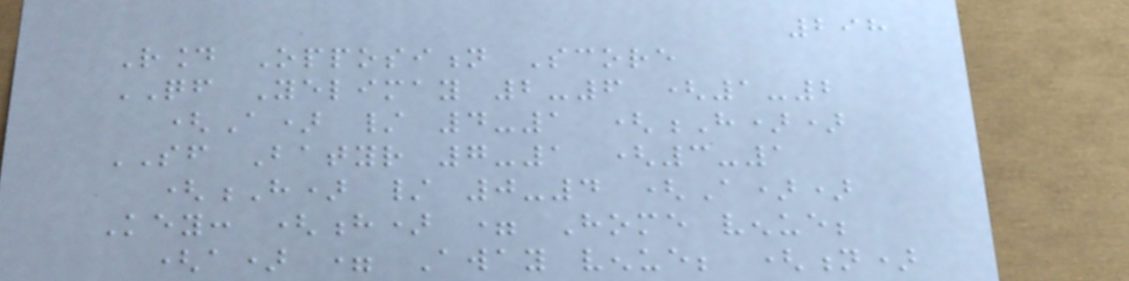298
Round Opposition Score
QF Yelimay 2-6 (1-2
(A) / 4-1 (H))
SF Batyr 7-1 (3-1
(H) / 0-4 (A))
Key: (h) = Home venue;
(a) = Away venue; (n)
